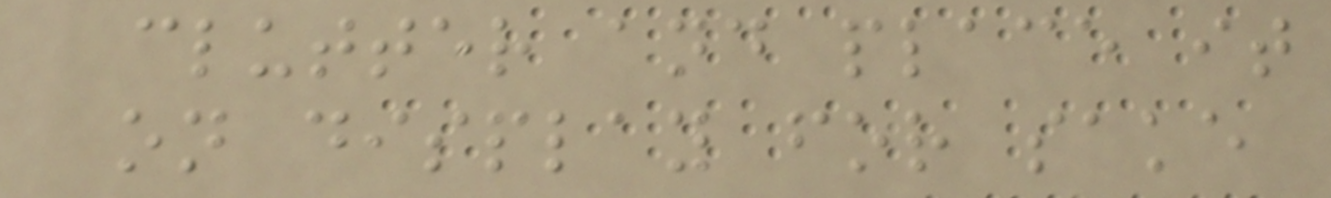clutter and place it
on display for sake
